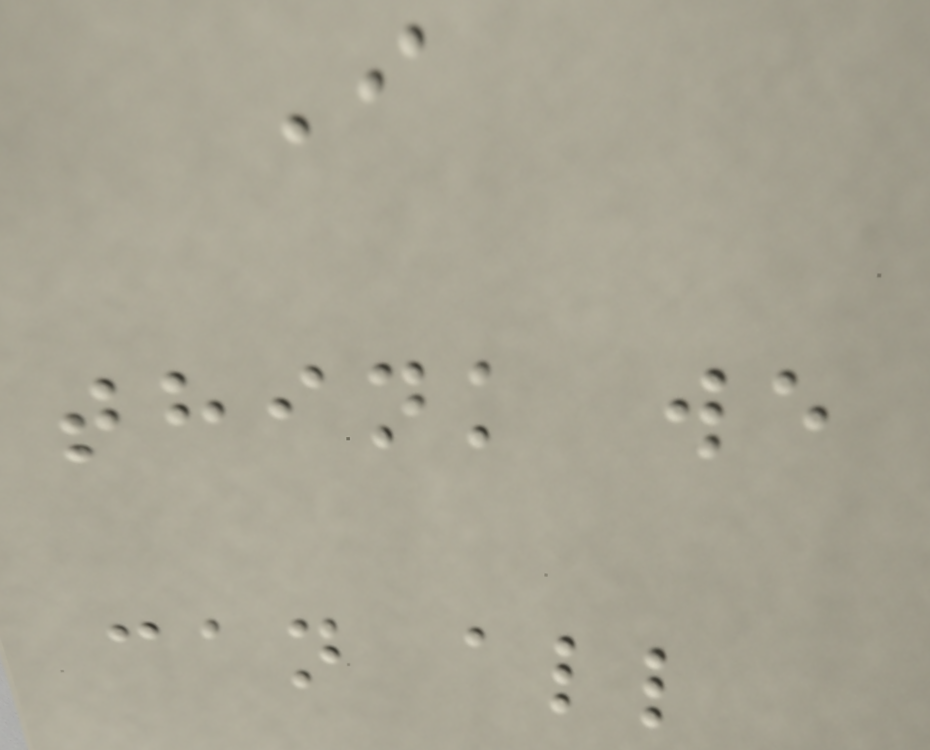I
think we
can all
